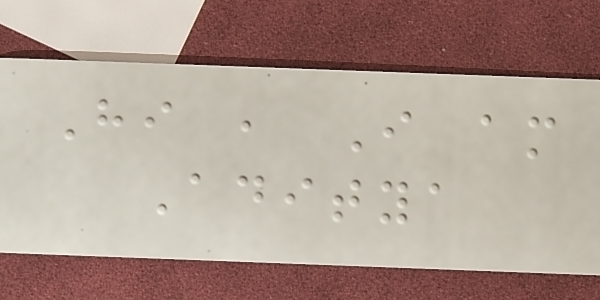Hi , I am
Aditya
